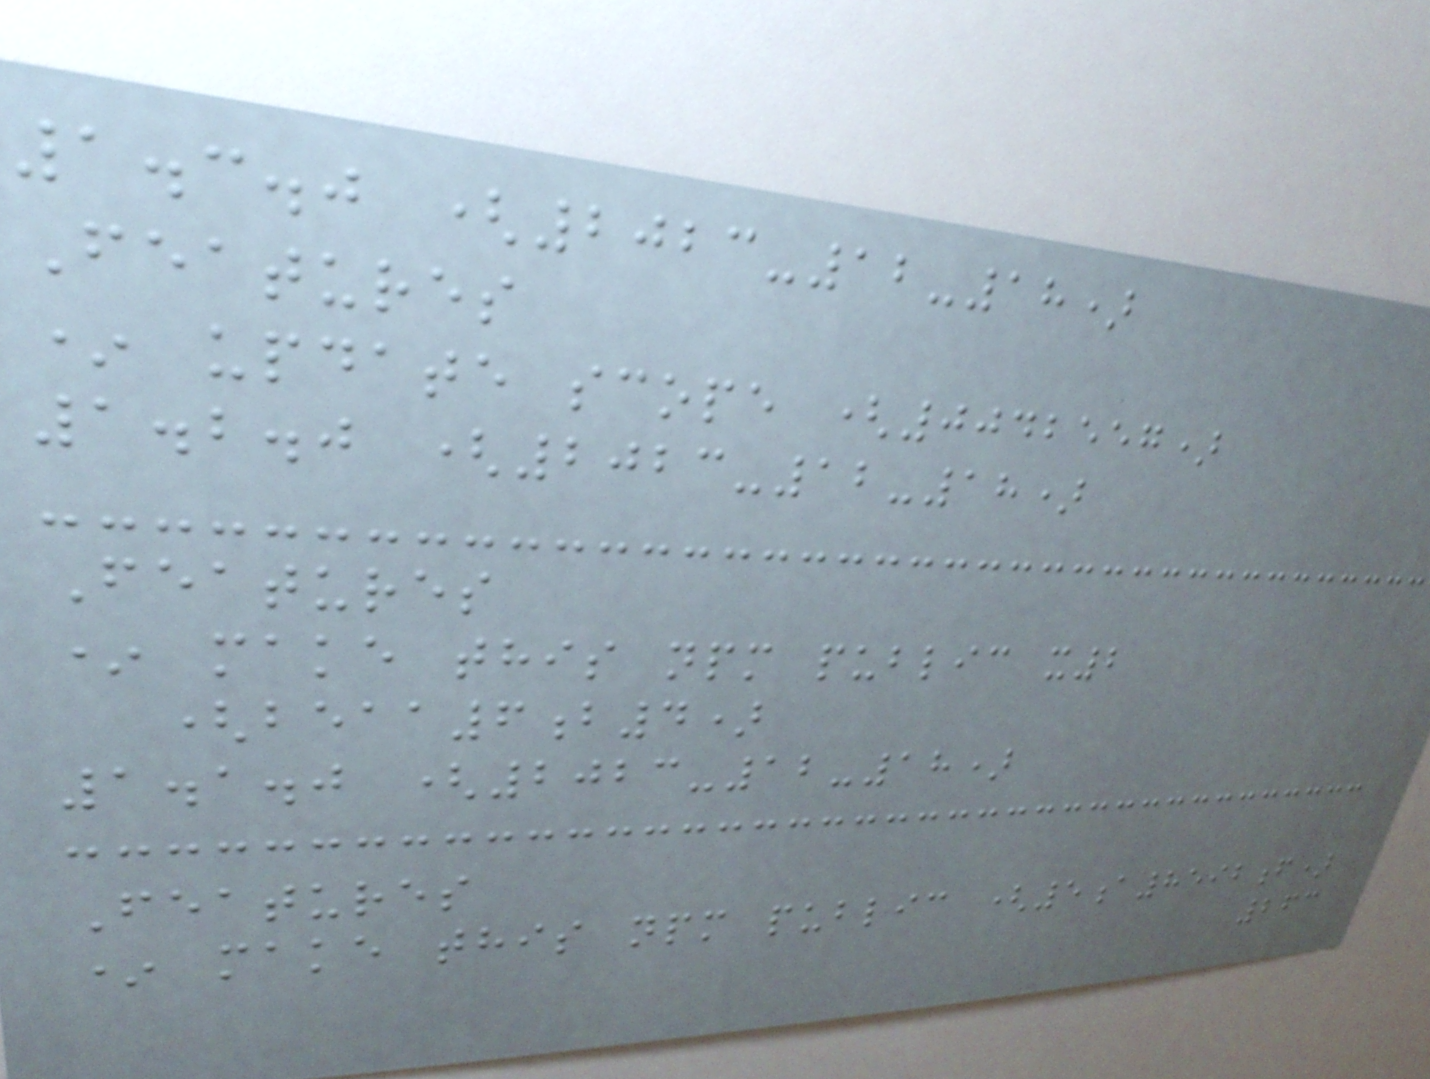1.3.0 (2023-12-18)
Features
* update scope (0042557)
1.2.0 (2023-12-18)
Features
* make this npm public x2
(beaa6b4)
1.1.0 (2023-12-18)
Features
* make this npm public (5a8592f)
263
